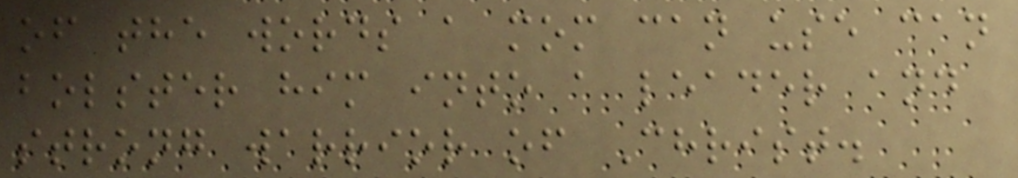of the words a mom can use can
bolster him into a leader and
strong warrior of Christ.
